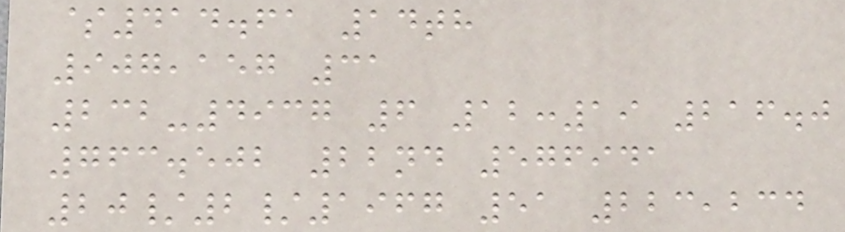$414.61 14th
907,157 31
232-4937 6 12:19 216.0
763.502 22nd 576941
20/2/1967 51 223,234
